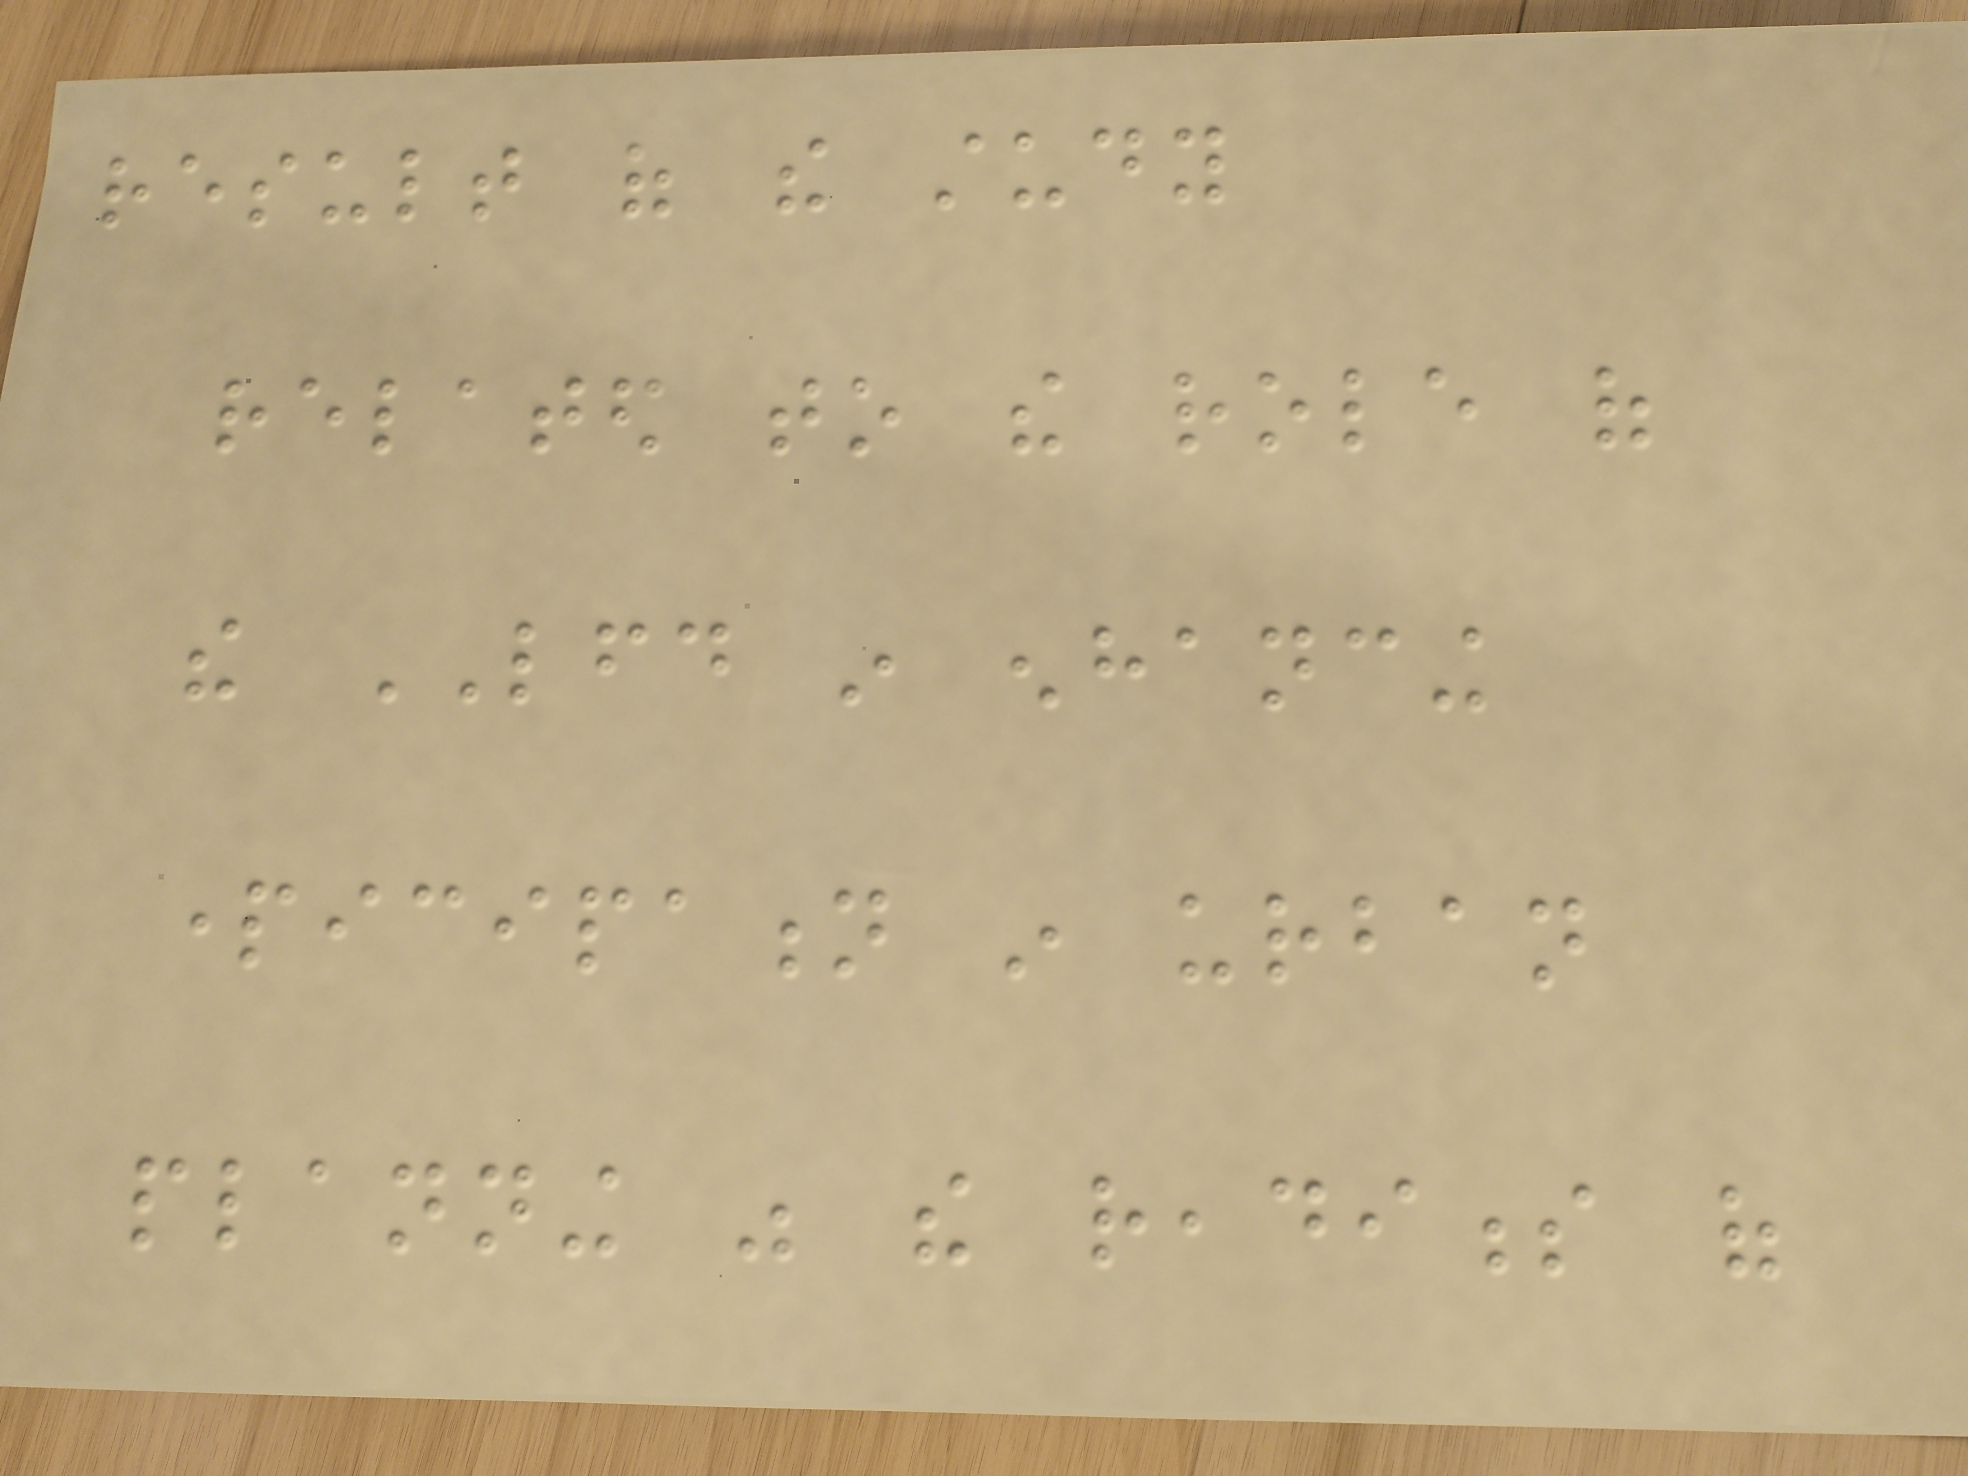result of the study
related to the role of
the LFD in enhancing
participation in urban
planning was the readiness of
